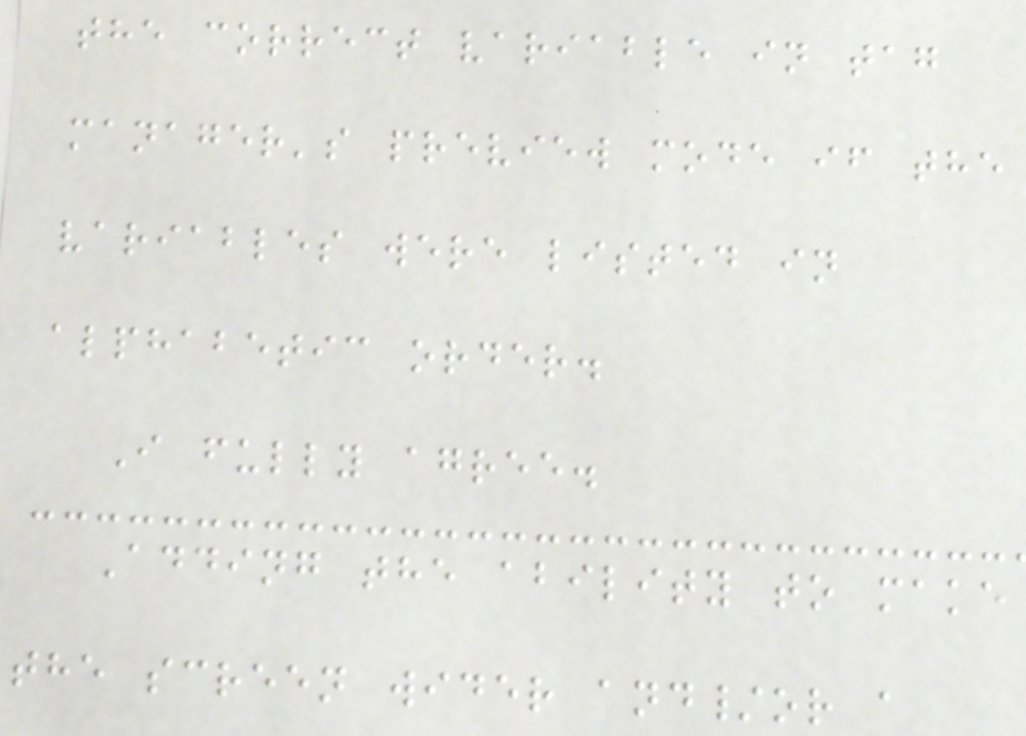the correct variable in tag
manager's preview mode if the
variables were listed in
alphabetic order.
I fully agree.
Adding the ability to make
the screen wider and/or a
